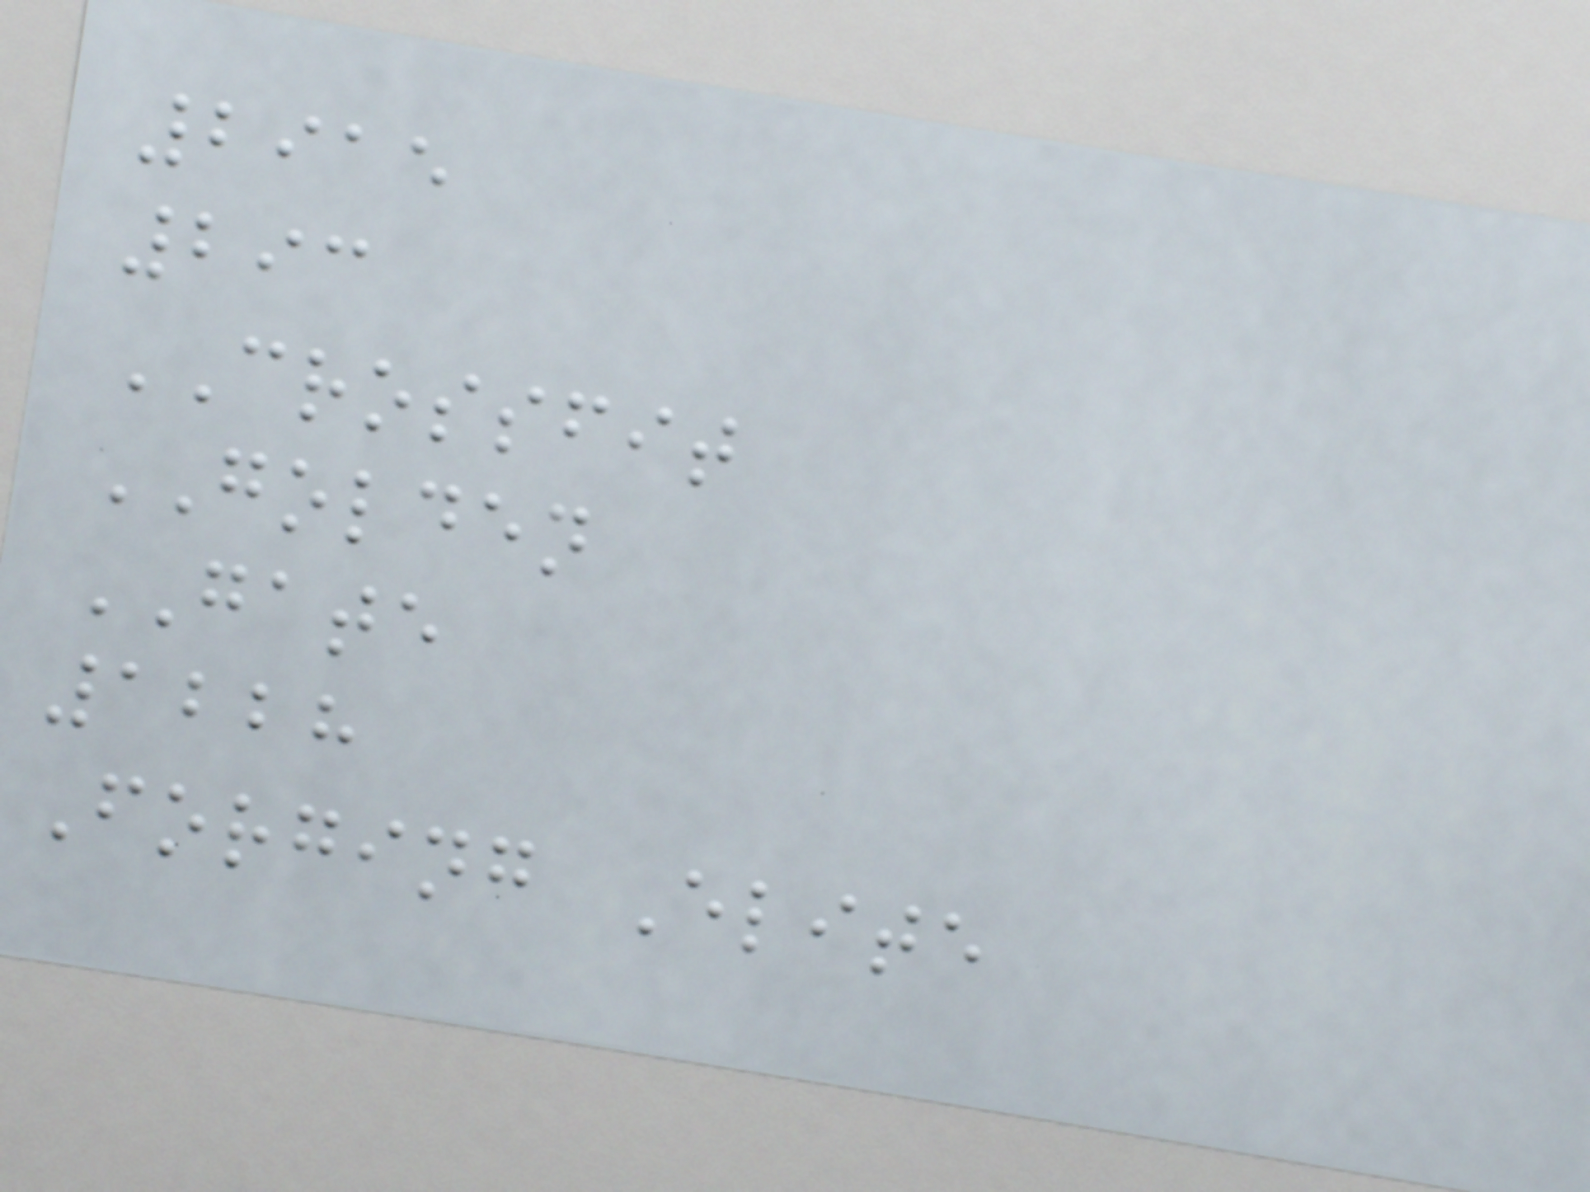2915
293
CROSSFIT
GOLDEN
GATE
1228
Forging Elite
